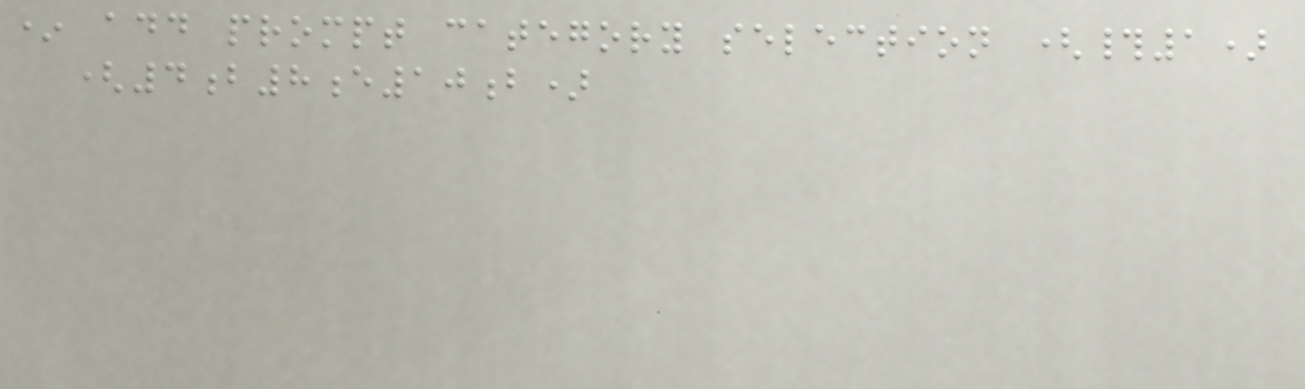* add prompt category selection (#1)
(4b8e10b)
